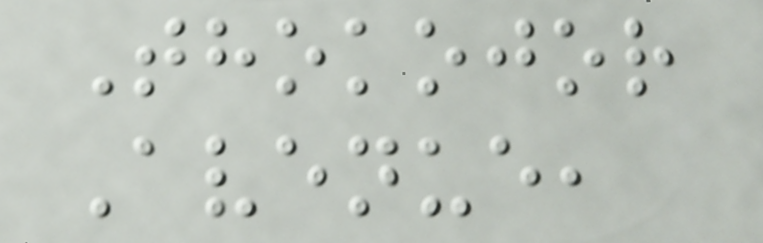Thokojor
Avenue,
